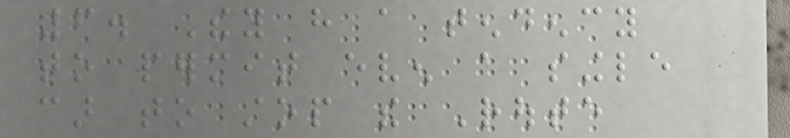6. They have a tendency
to permit even a single
car to stop the Route
